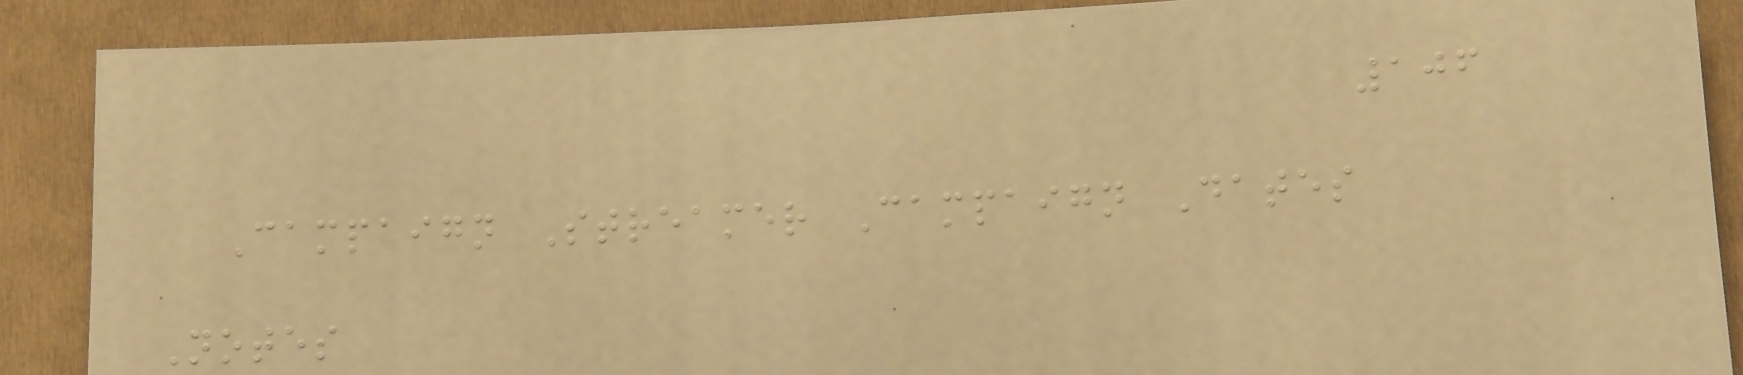106
Campaign Streamer Campaign Dates
Notes
